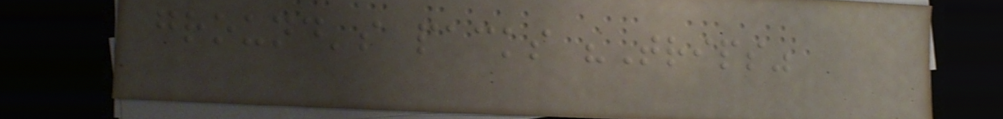ground's packs "Trips"
